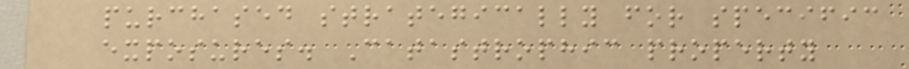purchased strategically for specific
exposures. Catastrophic property
